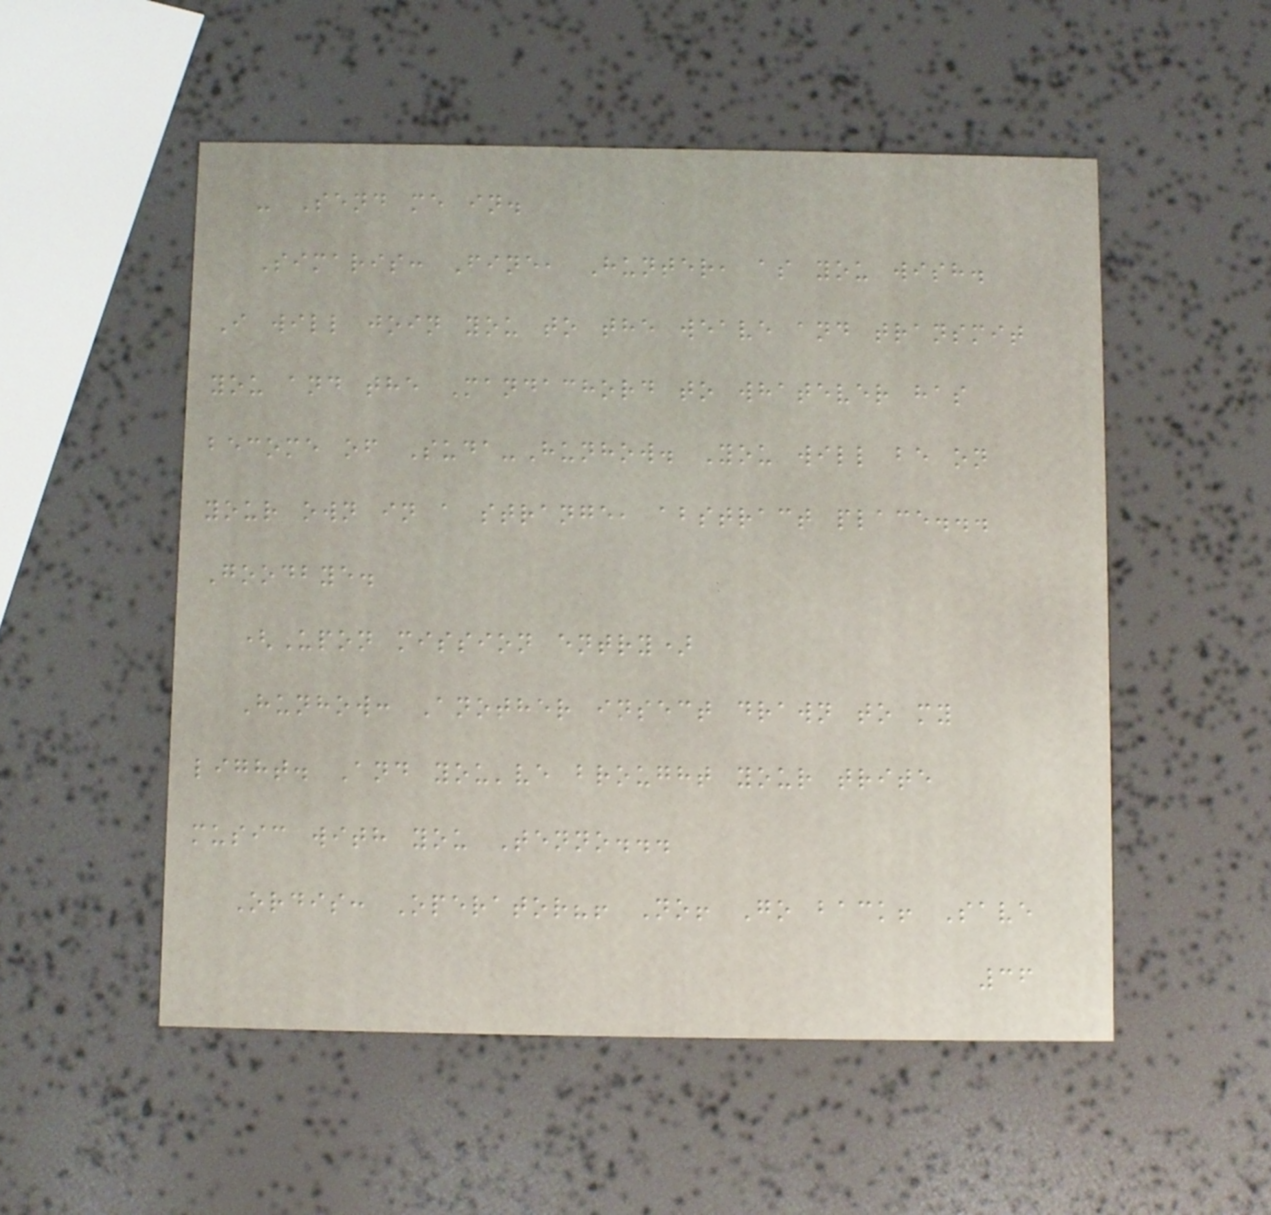- Send me in.
Simaris: Fine, Hunter, as you wish.
I will join you to the weave and transmit
you and the Mandachord to whatever has
become of Suda-Hunhow. You will be on
your own in a strange, abstract place...
Goodbye.
(Upon mission entry)
Hunhow: Another insect drawn to my
light. And you've brought your trite
music with you Tenno...
Ordis: Operator?! No! Go back! Save
36
